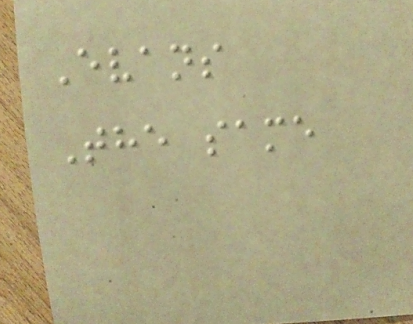Evans
The same
